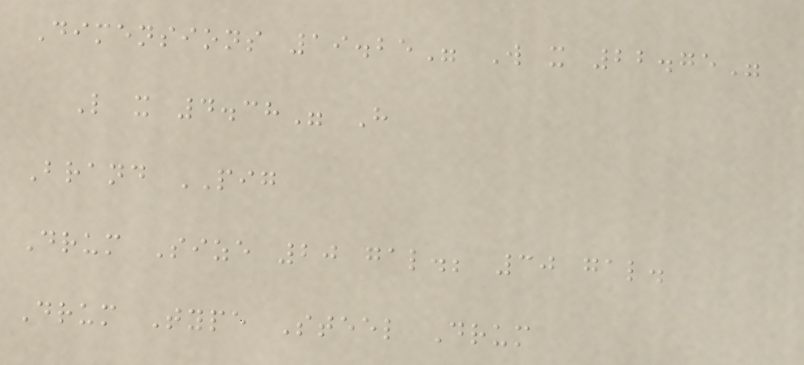Dimensions 19.25" W x 22.75"
L x 4.38" H
Brand PIG
Drum Size 20 gal.; 30 gal.
Drum Type Steel Drum
